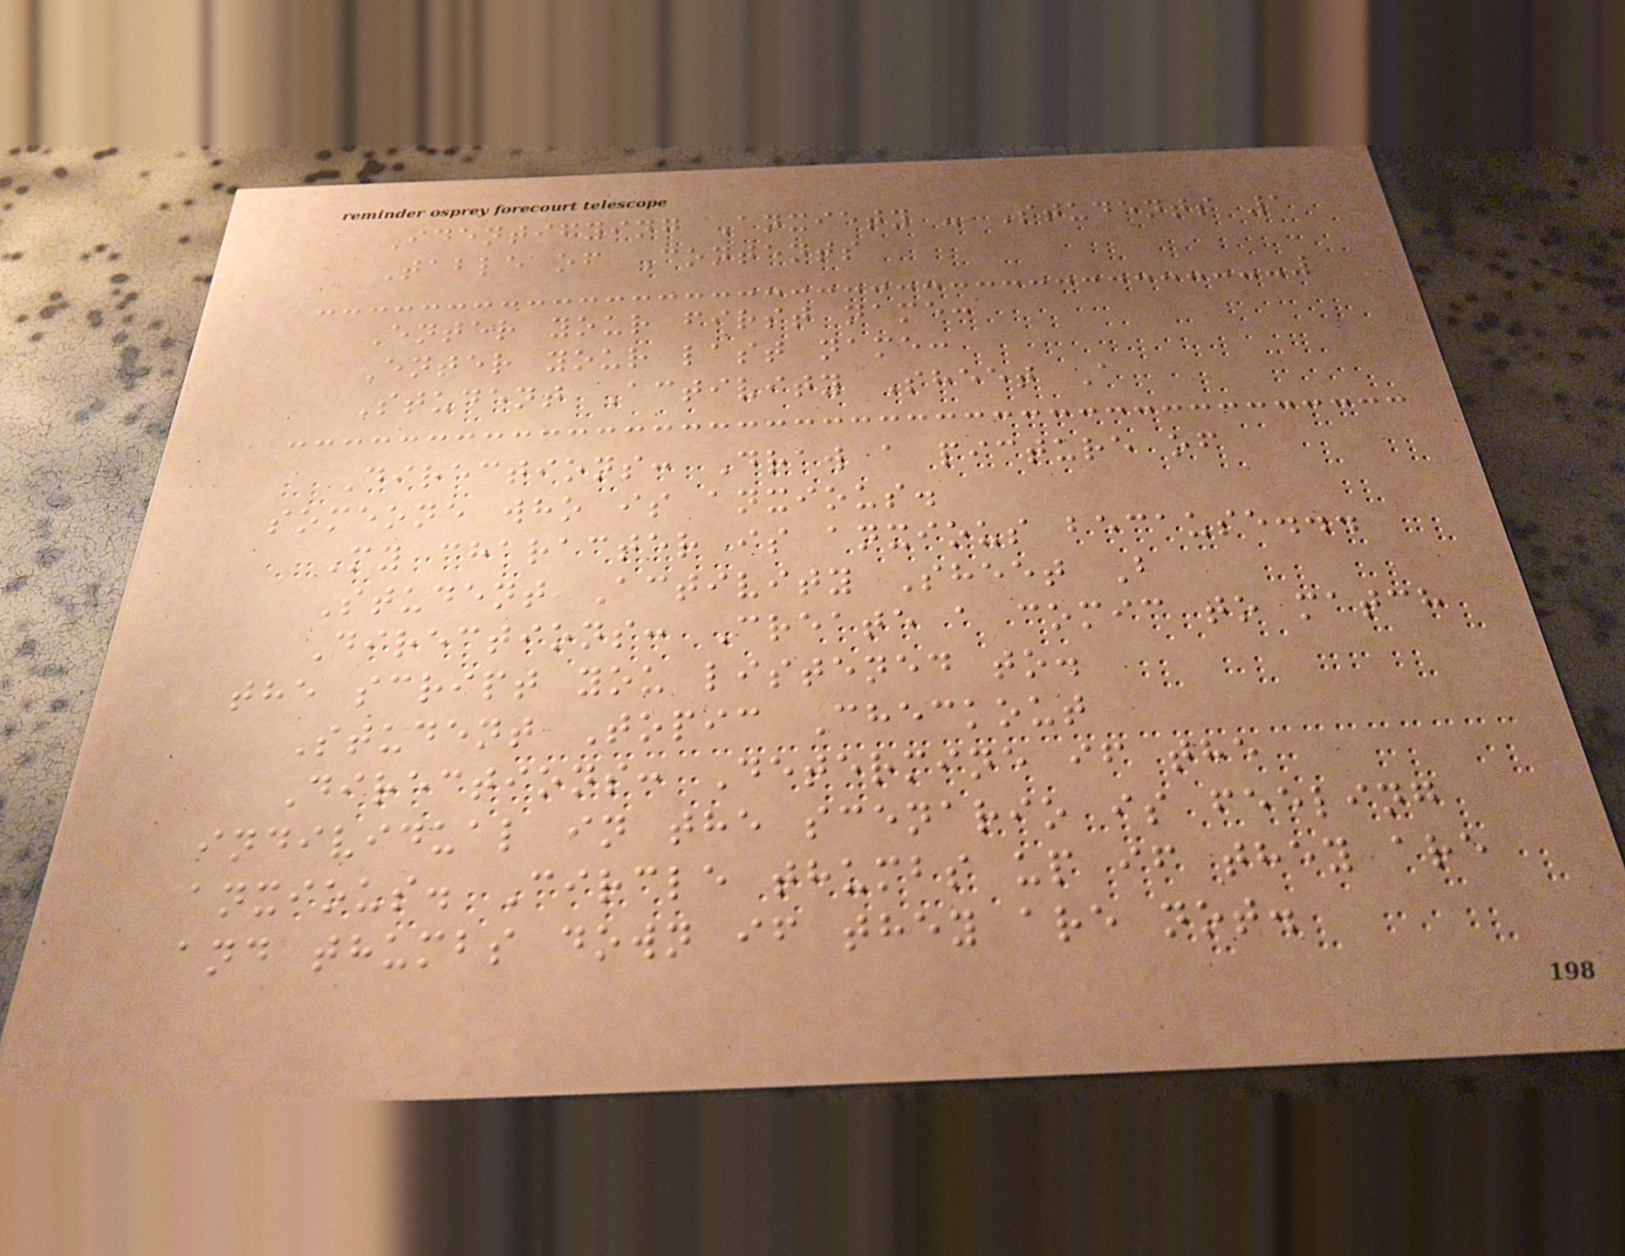Identifying Anxiety - Students 1
Table of Contents
Enter your first name:
Enter your last name:
Student Activity Sheet A
Directions: Draw a picture of
someone who is anxious.
My character is anxious because...
Student Activity Sheet B
Directions: Create a comic to match
the script you listened to.
Student Topic Checkout
Directions: Determine if the
individual in the scenario is feeling
anxious. Circle thumbs up if they are
and thumbs down if they are not.
